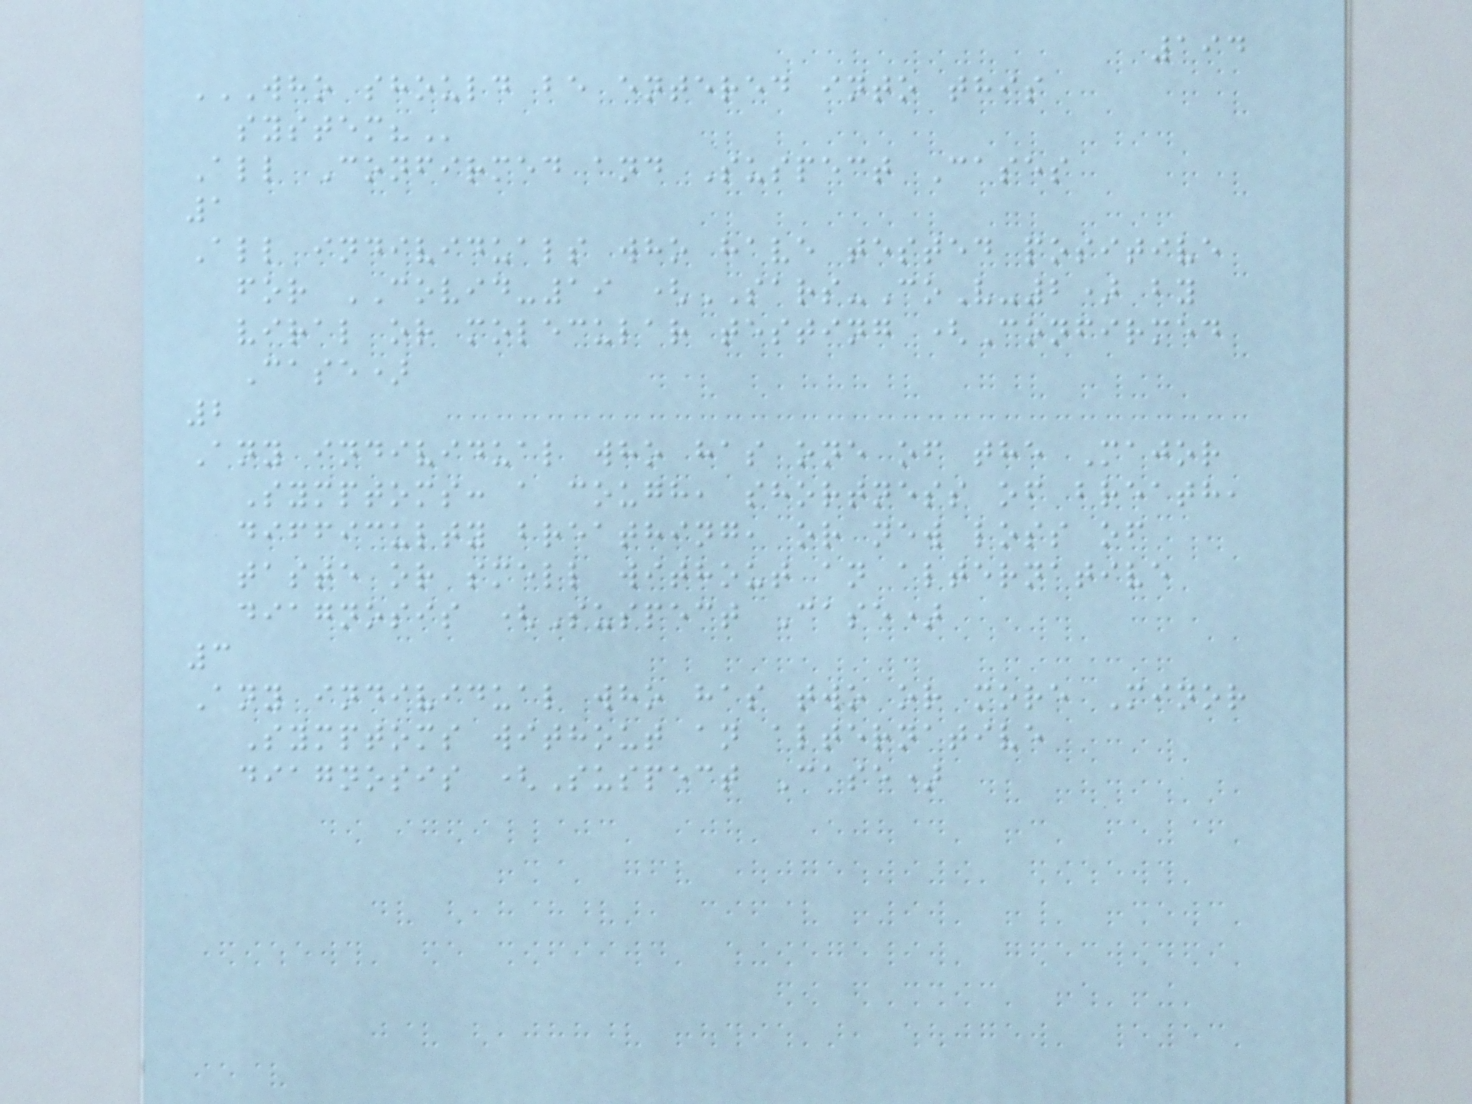194
WHO SHOULD BE ENTERED INTO THIS
SYSTEM?
All Confirmed and Suspect Cases
1
All individuals who have tested positive
for COVID-19 (SARS-CoV-2) by
viral or molecular testing (Confirmed
Case)
2
Any individual who has one of the Major
Symptoms: a cough, shortness of breath,
difficulty breathing, or new loss of
taste or smell without an alternative
diagnosis (Suspect Case)
3
Any individual who has two or more Minor
Symptoms without an alternative
diagnosis (Suspect Case)
